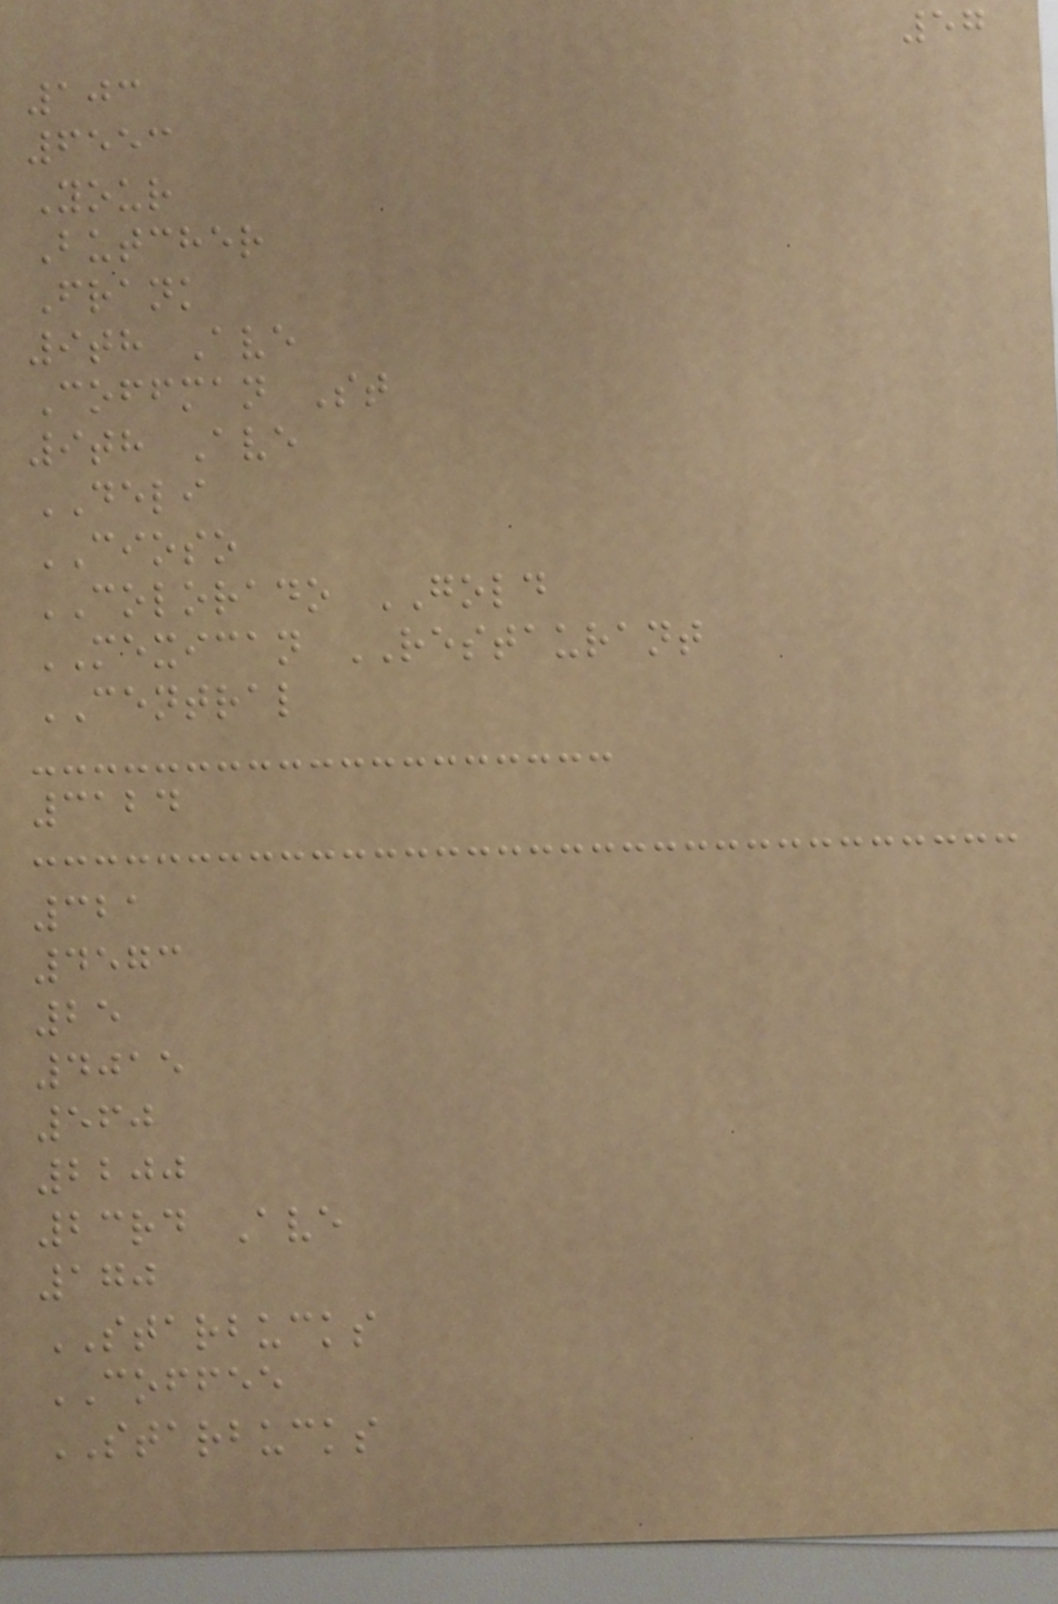57
103
6553
Your
Butcher
Frank
9th Ave
Coffman St
9th Ave
DELI
CIOSO
COLORADO GOLD
MEXICAN RESTAURANT
CENTRAL
3124
321
4573
25
4015
560
2200
23rd Ave
170
STARBUCKS
COFFEE
STARBUCKS
